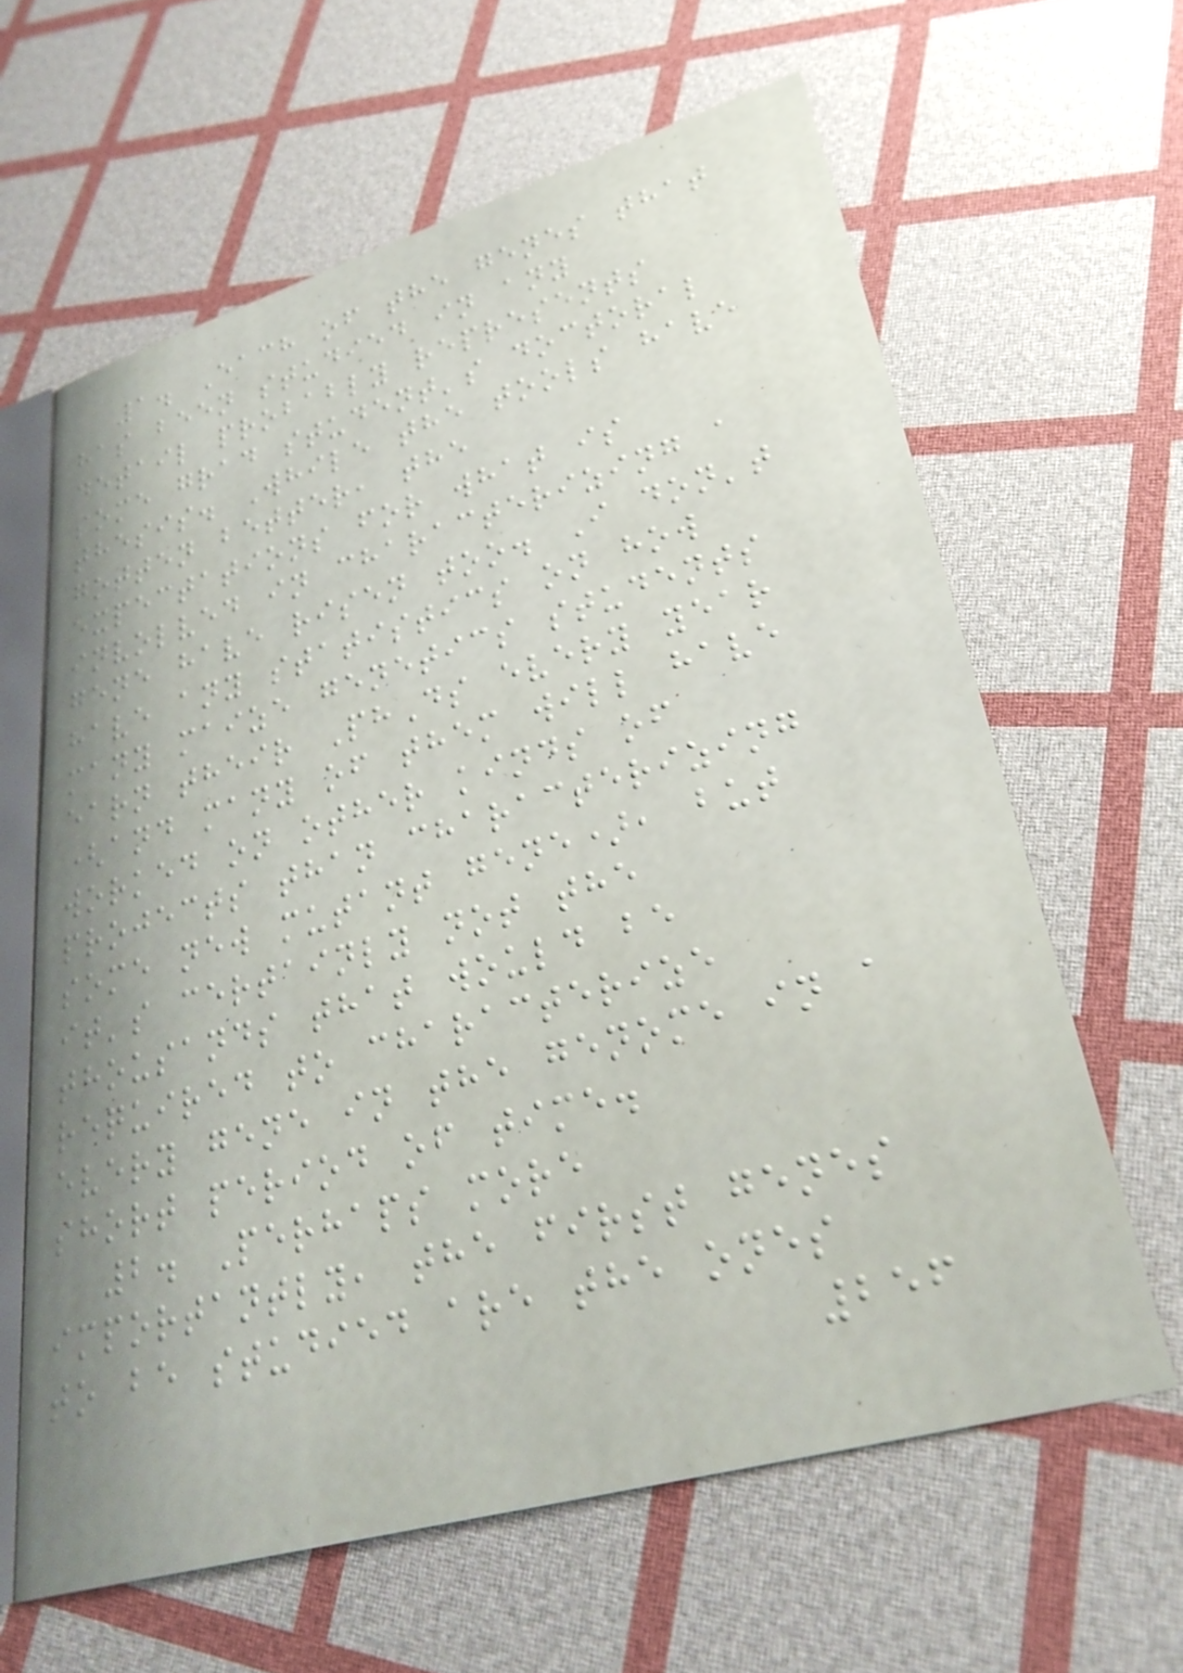1. Each of the genes that
has been studied in any
detail probably represents
some grad student's doctoral
thesis. While the tools have
gotten better, the
expectations for what is
involved in characterizing a
gene have risen too. I don't
have any statistics on how
many maize genetics students
earn their PhDs every year
(and many of them will have
worked on other kinds of
projects than characterizing
some new mutant gene), but
it's certainly not the
thousands that would be
required to characterize
every gene in the genome in a
short period of time.
2. Perhaps more
importantly, the first genes
to be studied are the ones
256
